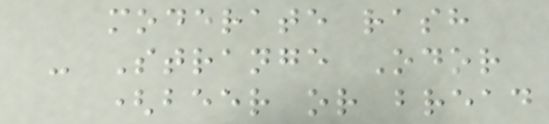moderate rash
- Strange Odor
(beer or bread
